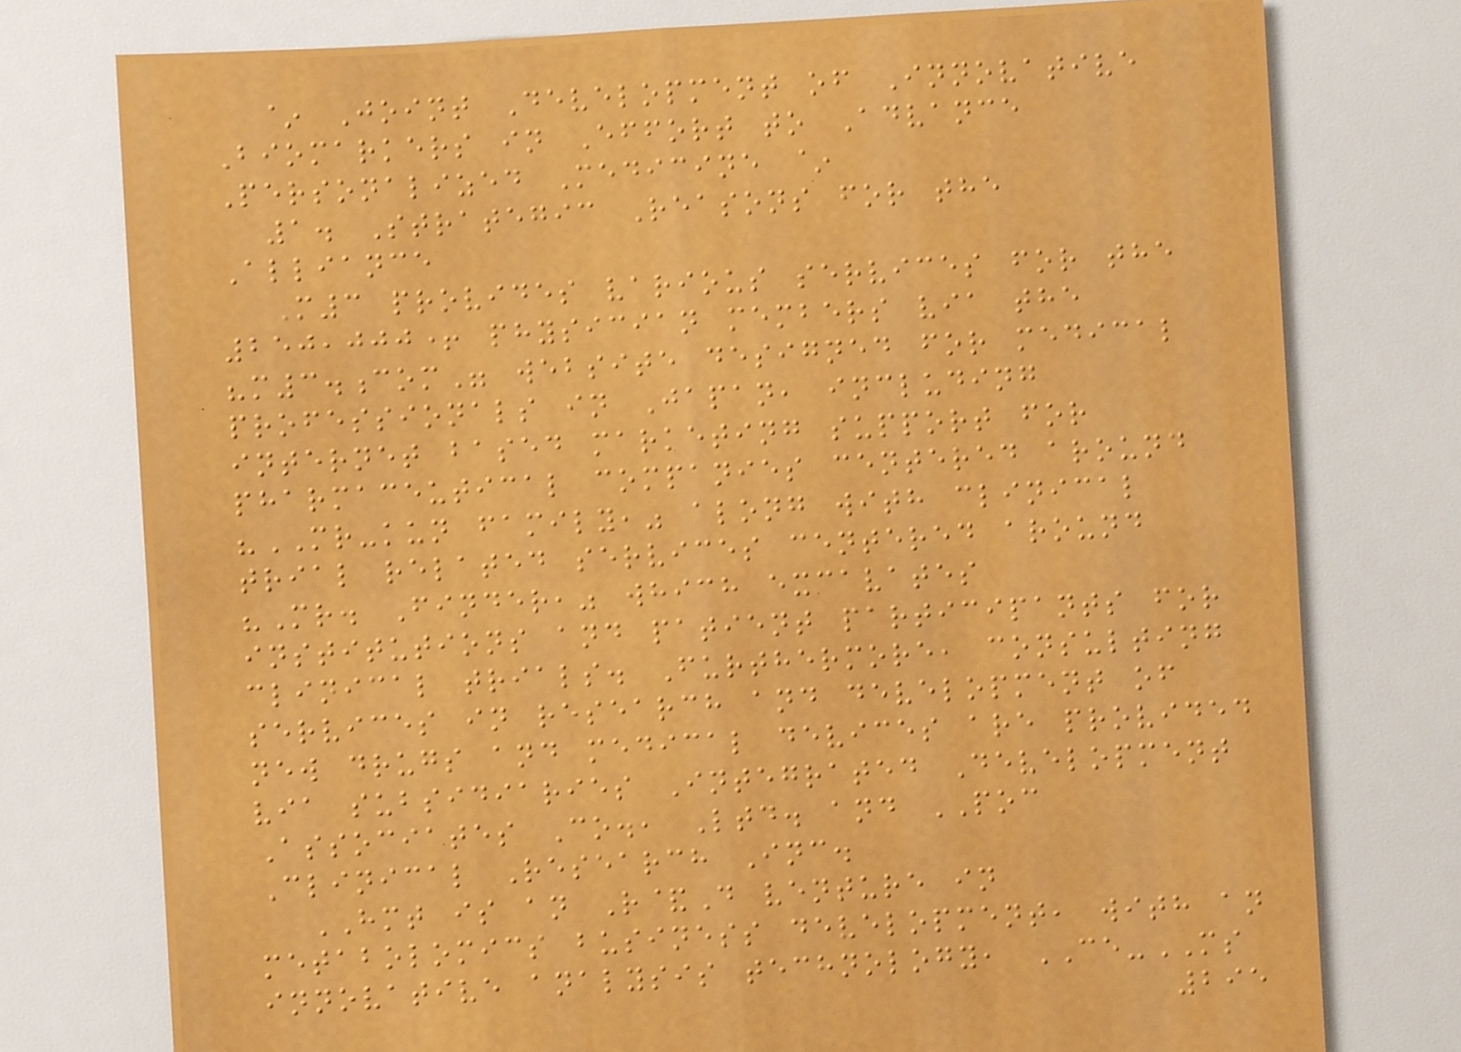~ Joint Development of Innovative
Biomarkers in Effort to Advance
Personalized Medicine ~
1. Strategic Reasons for the
Alliance
M3 provides various services for the
250,000+ physician members via the
"m3.com" website designed for medical
professionals in Japan, including
internet based marketing support for
pharmaceutical companies centered around
"MR-kun family," along with clinical
trial related services centered around
"Mr. Finder," which excavates
institutions and patient participants for
clinical trials. Furthermore, consulting
services in research and development of
new drugs and medical devices are provided
via subsidiaries Integrated Development
Associates Co., Ltd. and POC
Clinical Research Inc.
HMT is an R&D venture in
metabolomics business development, with an
innovative analysis technology, CE-MS
295
